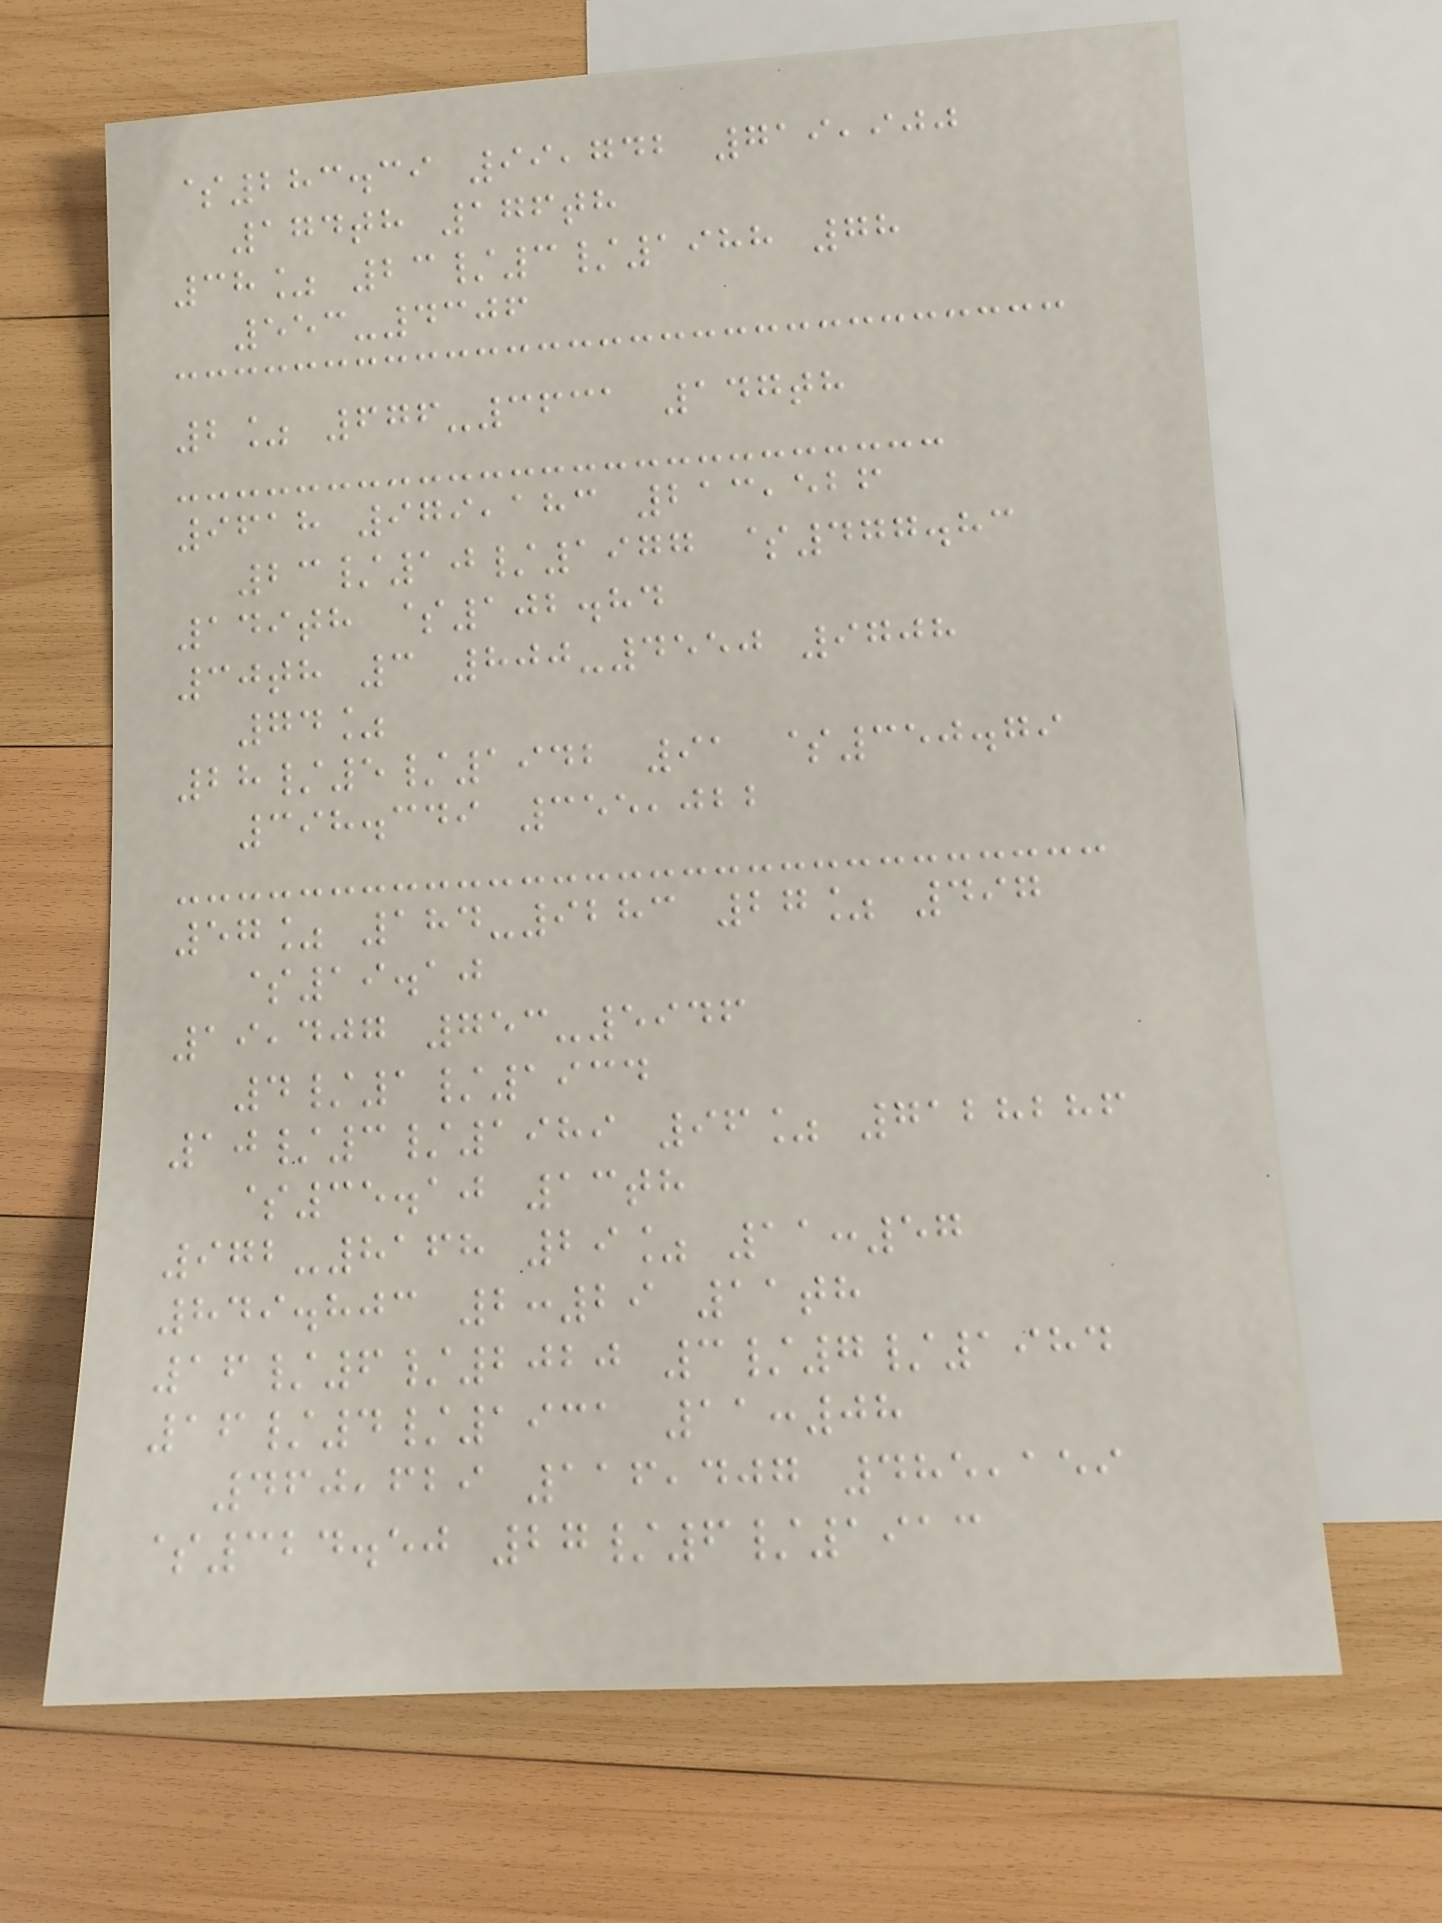$283.39 99,742 719,900
174th 176th
38% 23/3/1988 78
553-4306
2% 676-3631 147th
9618 979,183 213,526
23/10/1977 $477.83
149th $102.84
30th 3 800-4550 9708
74%
28/5/1942 91 $350.79
398.349 355,022
57% 184-9283 27% 497
$19.10
19,407 753-5946
4/1/1934
10/3/1989 96% 7128286
$35.10 13th
972-8168 29% 11:57
849.803 2:29 11th
16/6/2020 3/7/1984
16/4/1931 11:08
460,629 116,407 485,159
$324.50 27/6/1913
